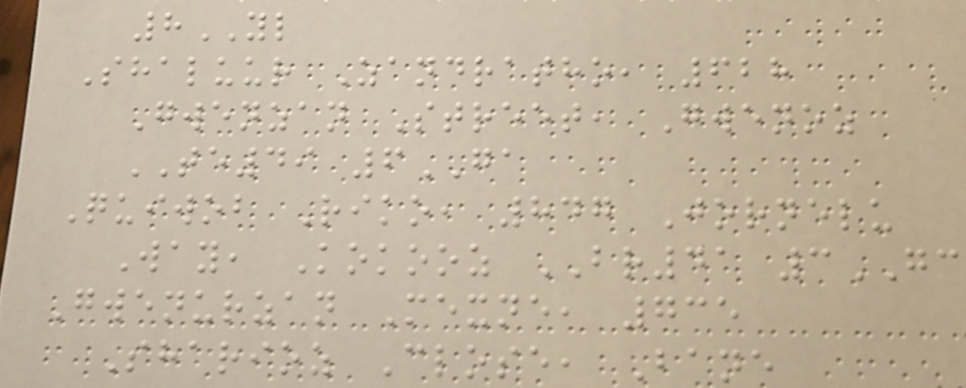8YL
Shaluur Zandratho, 628
Gwenzan Street, Gwenoz
TE49 6GA
Quiwob Riko, 847 Jornelu
Way, Kokooz BR41 3GC
Gwenurzan Mexne, 735
Sharioz Close, Bane
